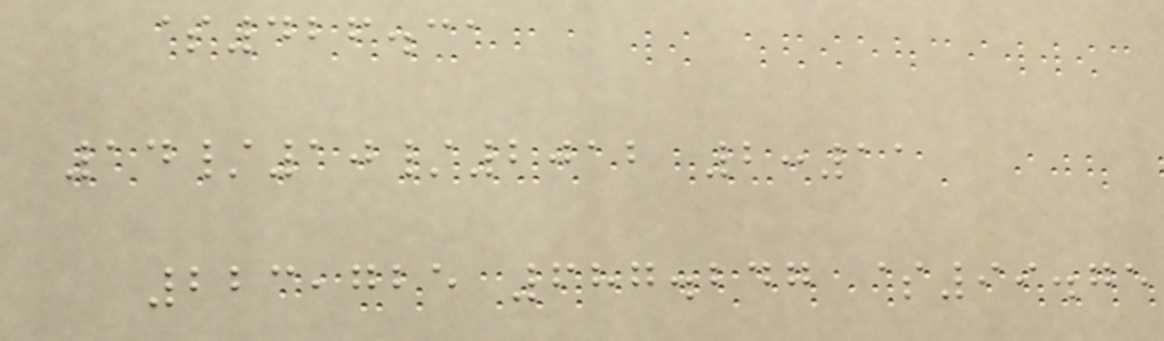$426.31
14/10/2012 2:11
223,725 687.247 $99.75
